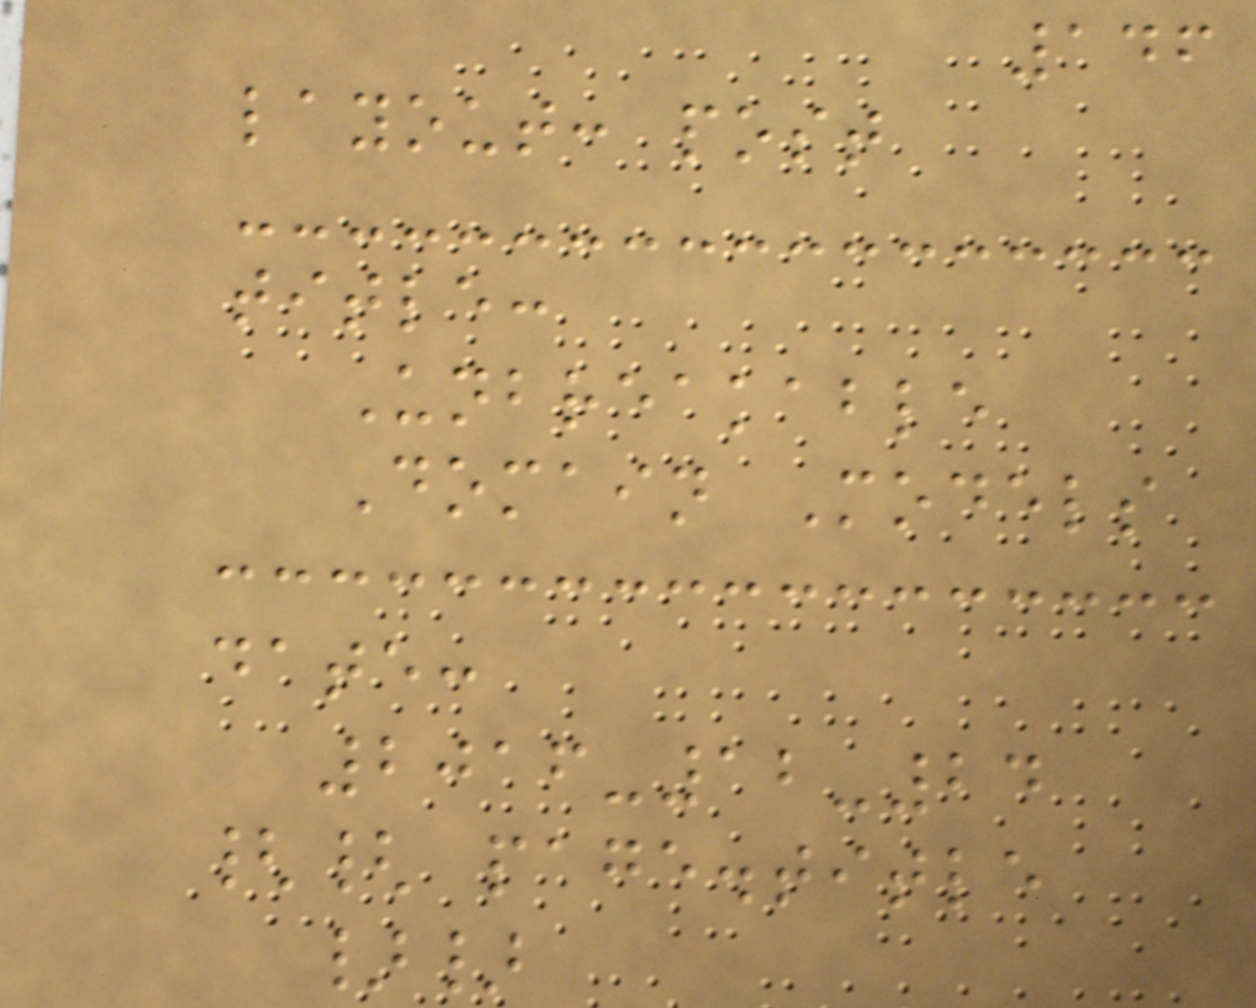146
layout: post
title:
Unbreakable
Domain Models
date:
2016-12-24
{{ page.title
}}
